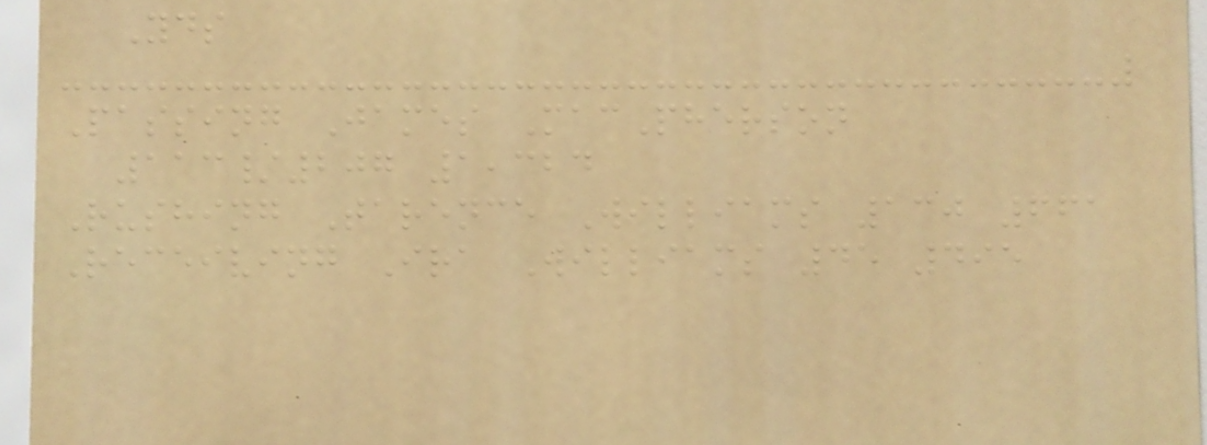Yds
Passing James MacPherson
113/207 1,324
Rushing Tarence Williams 130 661
Receiving Ira Williams 45 495
